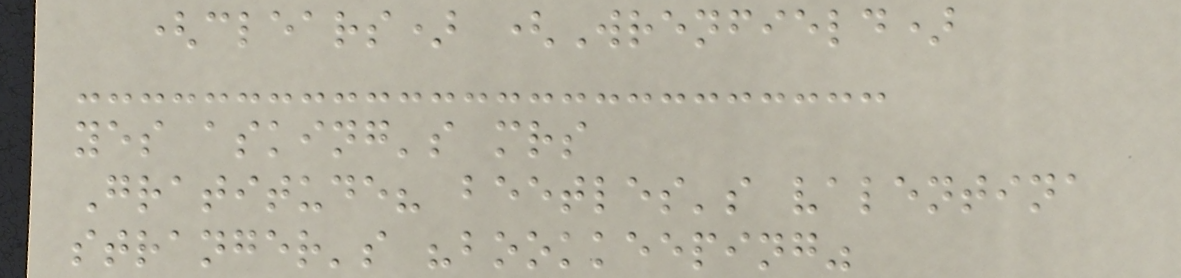(clears) (Wrenfield)
yes asking's mrs
Gratitude? beetles's valentina
stranger's "bookkeeping"
